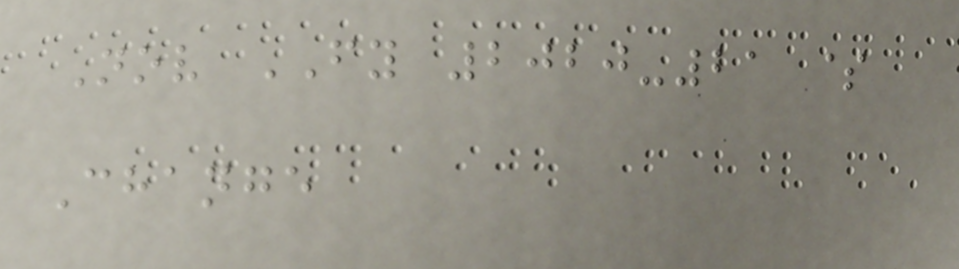Nov FY 2020-21 $
Change
